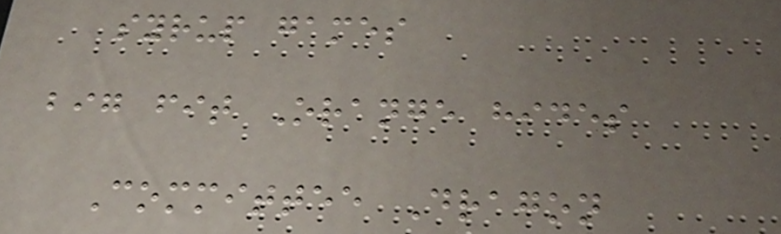syrup games
big fit Orange hides
Committee Dragon
